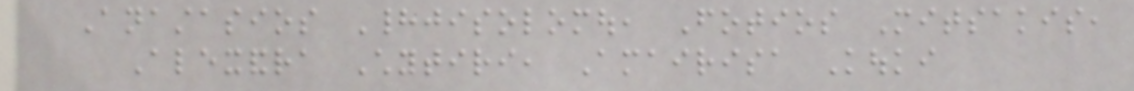Anastasios Hadjisolomou, Fotios Mitsakis,
Alexandra Chytiri, Amairisa Kouki
